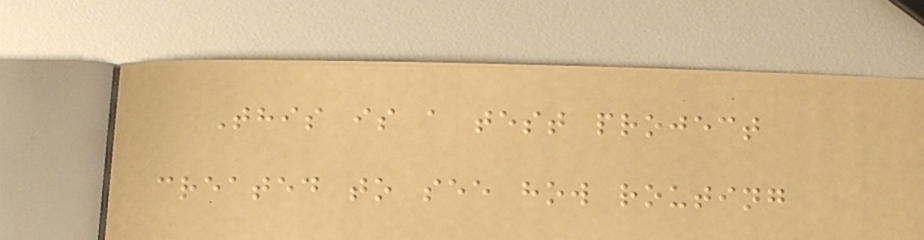This is a test project
created to see how routing
